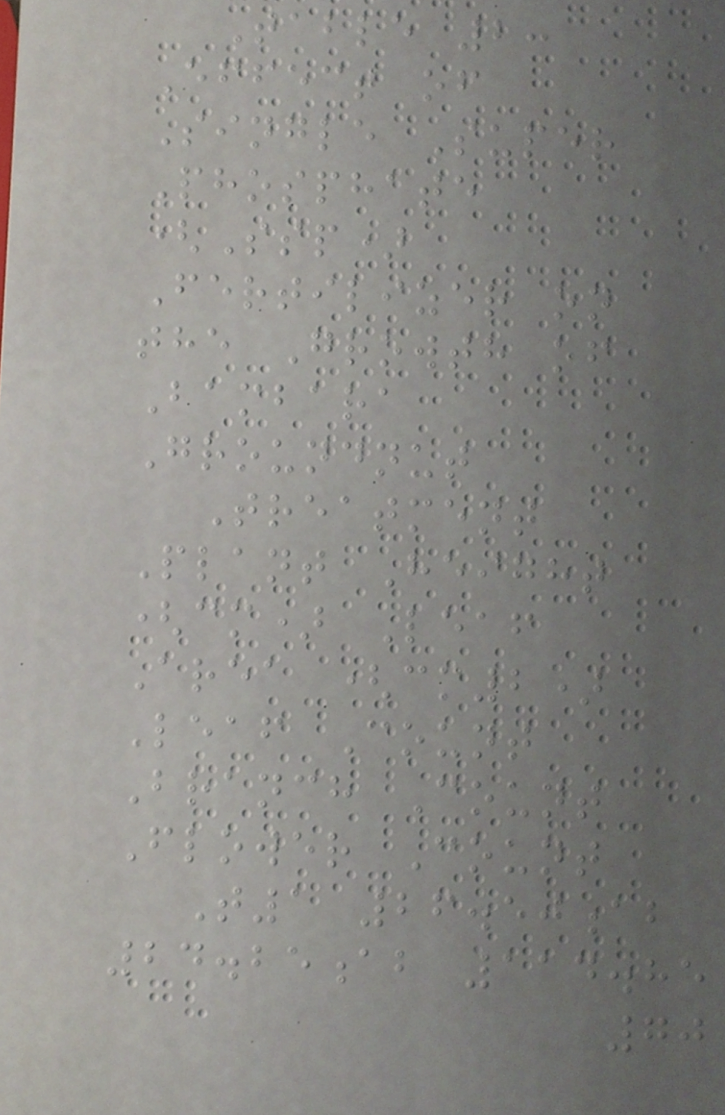Table 2:
Effect of
Single Super
Phosphate
(Ssp)
Fertilizer on
the Growth of
Bambara
Groundnut
Treatment
Plant Height
(cm) Leaf
Area (cm2)
Leaf Count
Branch Count
Flower Count
T1 26.50ab
24.25ab 114.85
70
